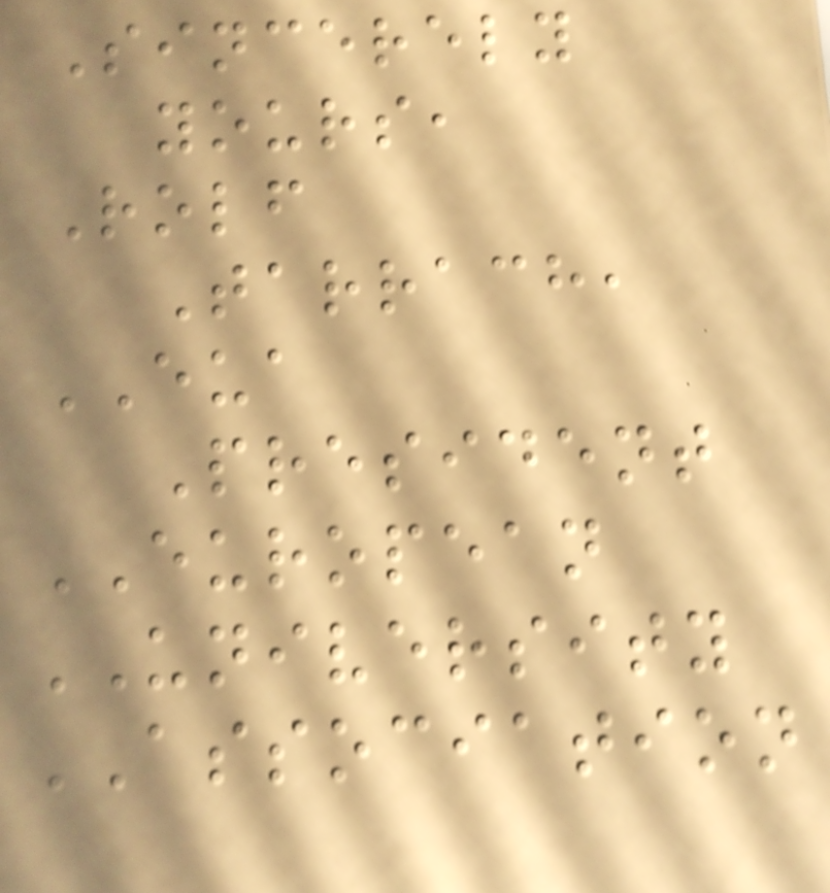Sincerely
yours,
Rolf
Tarrach,
EUA
President
EUROPEAN
UNIVERSITY
ASSOCIATION
